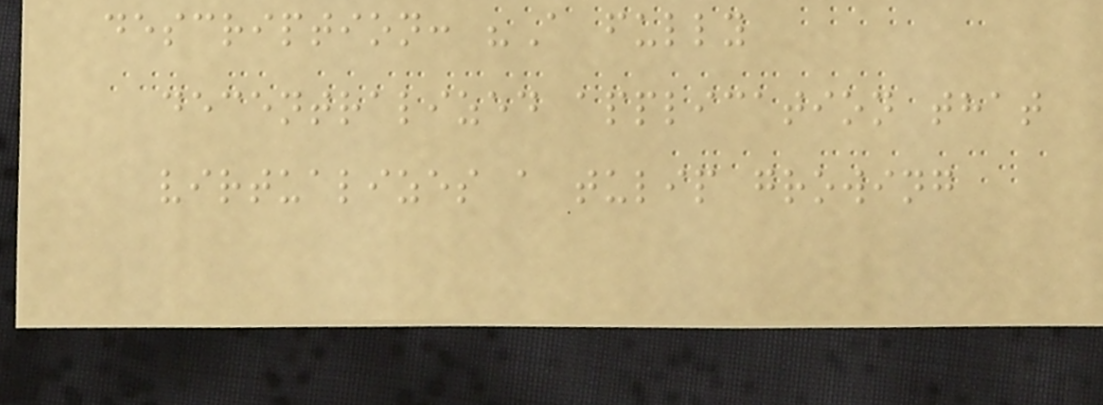description: "A fully
decentralized application that
virtualizes a tulip growing
